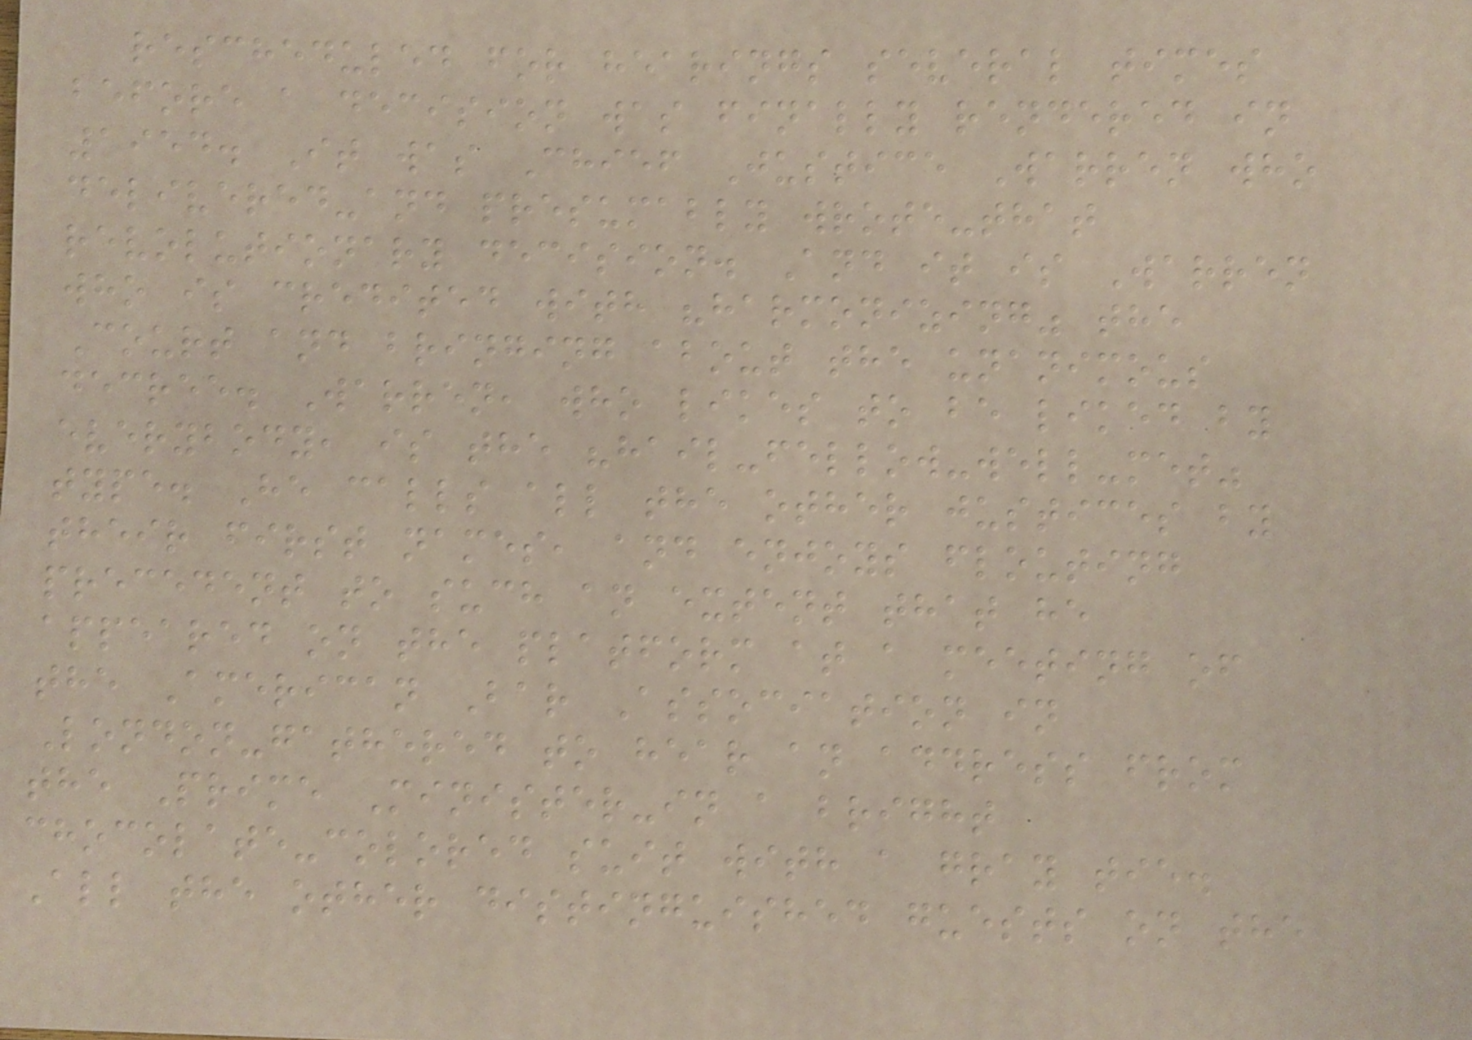rescheduled for hearings several times
before a decision was finally rendered in
1954. It was Chief Justice Warren who
delivered-and presumably wrote-that
revolutionary decision. And it is Warren
who is credited with "harmonizing" the
Court and bringing about the unanimous
decree. Warren, who likes to be liked by
everybody, is the "hail-fellow-well-met"
type. He calls all the other justices by
their first names, and enjoys flouting
precedent to such an extent that he
appeared on the platform at a meeting of
the American Bar Association in
London-gathered to hear an address from
the Prime Minister-in a bright
chocolate-colored suit with a gray tie.
All the other distinguished guests on the
